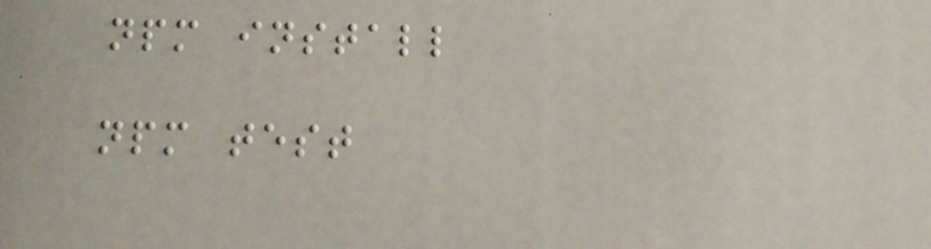npm install
npm test
